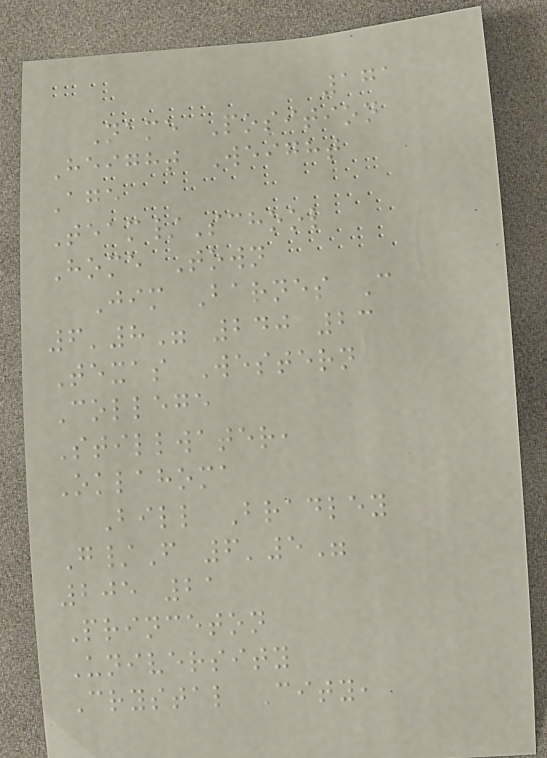171
Name Position
Height Weight
Age
Team/School
Home Town
Jim Barnes C
6'8" 240 23
Texas Western
College
Stillwater,
Oklahoma
Bill Bradley
G/F 6'5"
205 21
Princeton
University
Crystal City,
